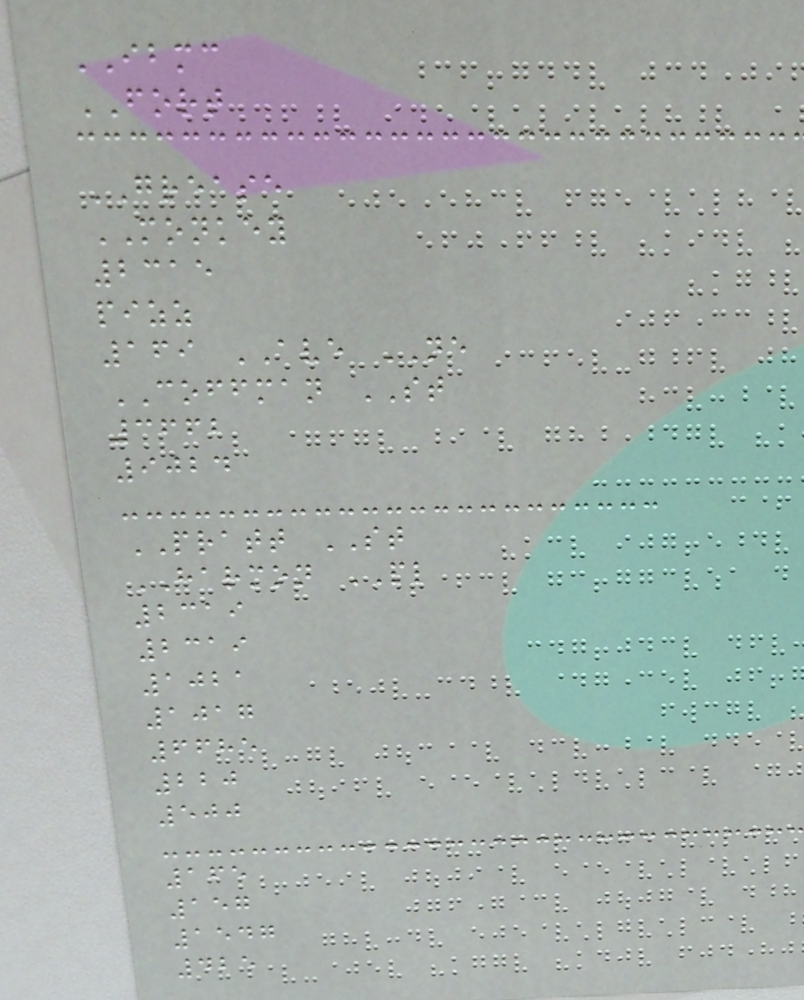IBMC
FORT
GREASE
MONKEY
2315
pizz
169 AVE NE
COFFMAN ST
3662
9024
PRATT ST
HARMON PL
2319
2319
1021
1017
6685
220
500
165
157
1547
425
